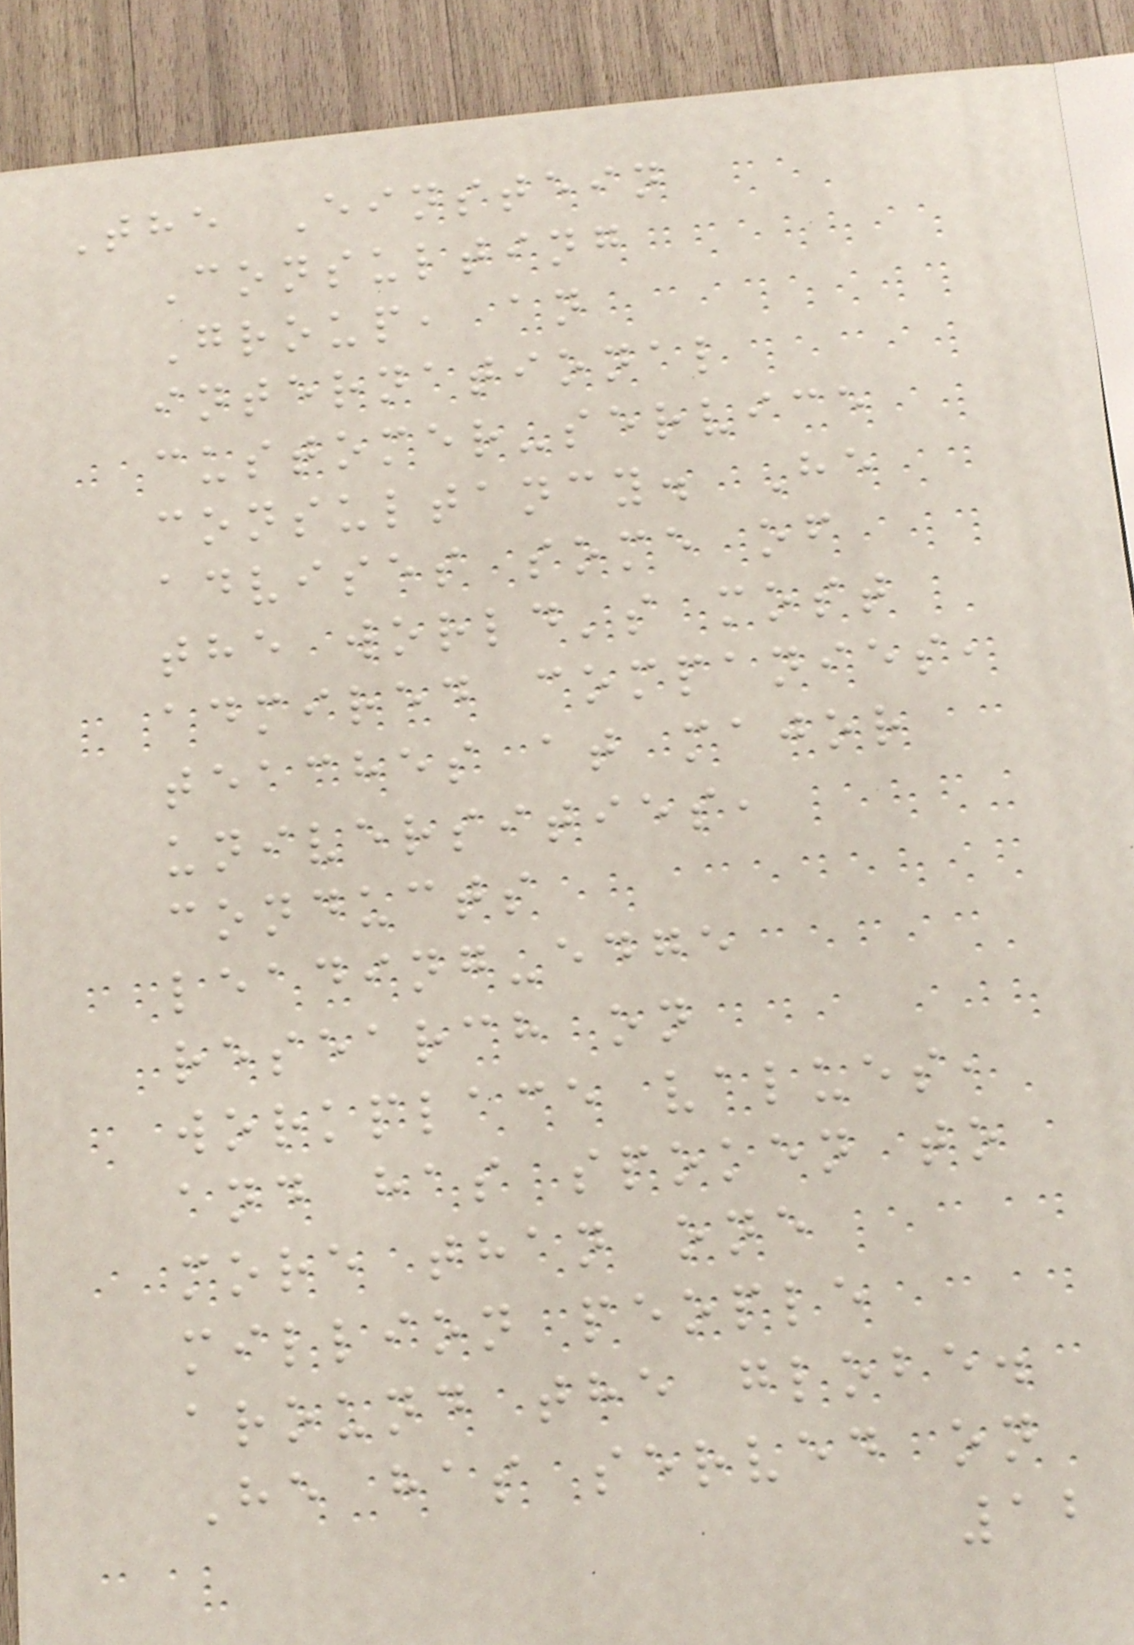The Einstein
Consulting
Group, an
international
customer-service
consultancy. He
advises some of
the world's most
admired companies,
teaches at major
universities,
conducts
leading-edge
research on
workplace values,
and has spoken to
more than one
million people
around the globe.
He has served on
12
